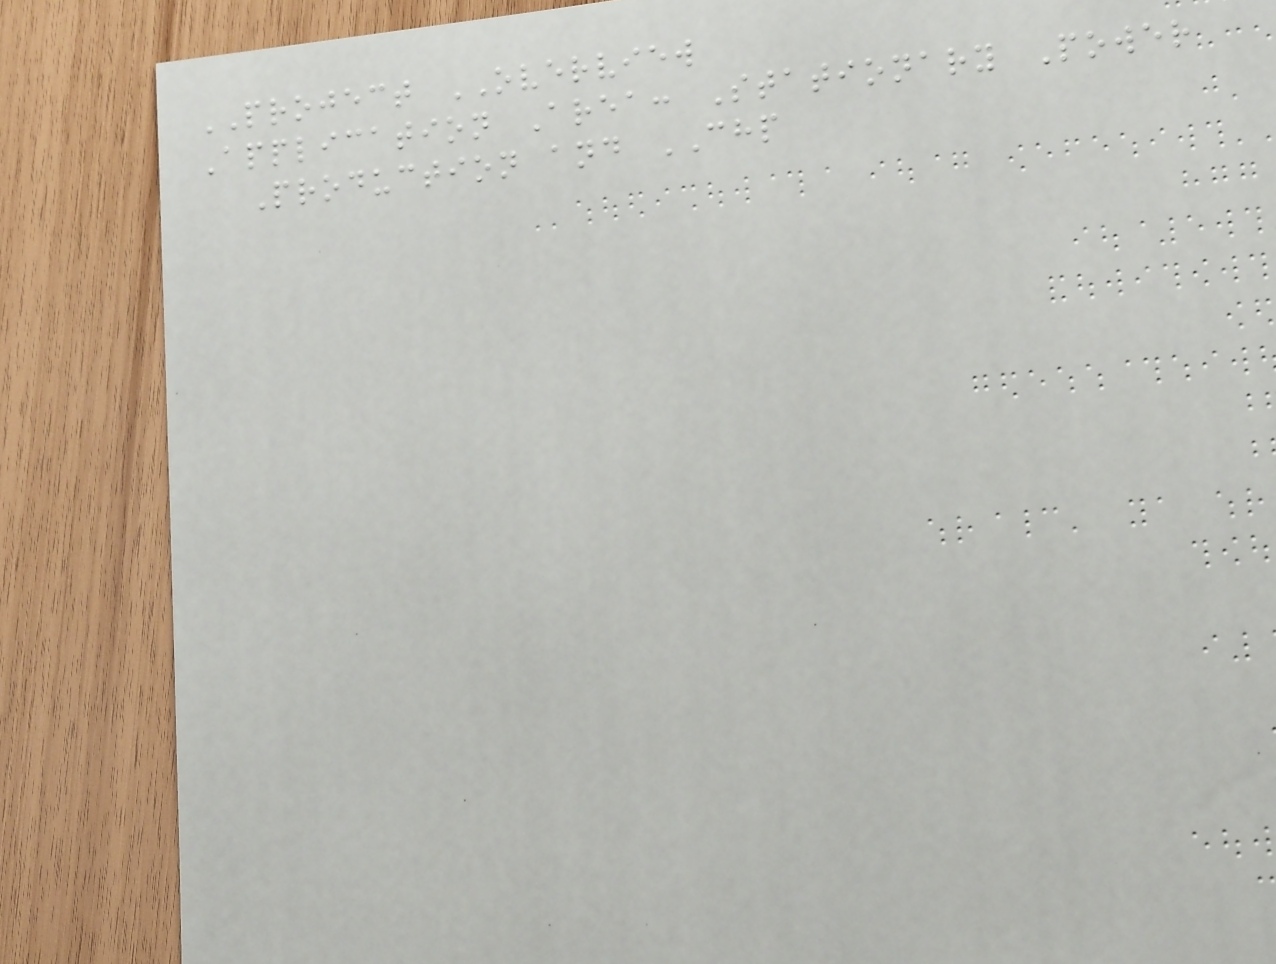PROJECT OVERVIEW
Application Area: Stationary Power
Production and CHP
